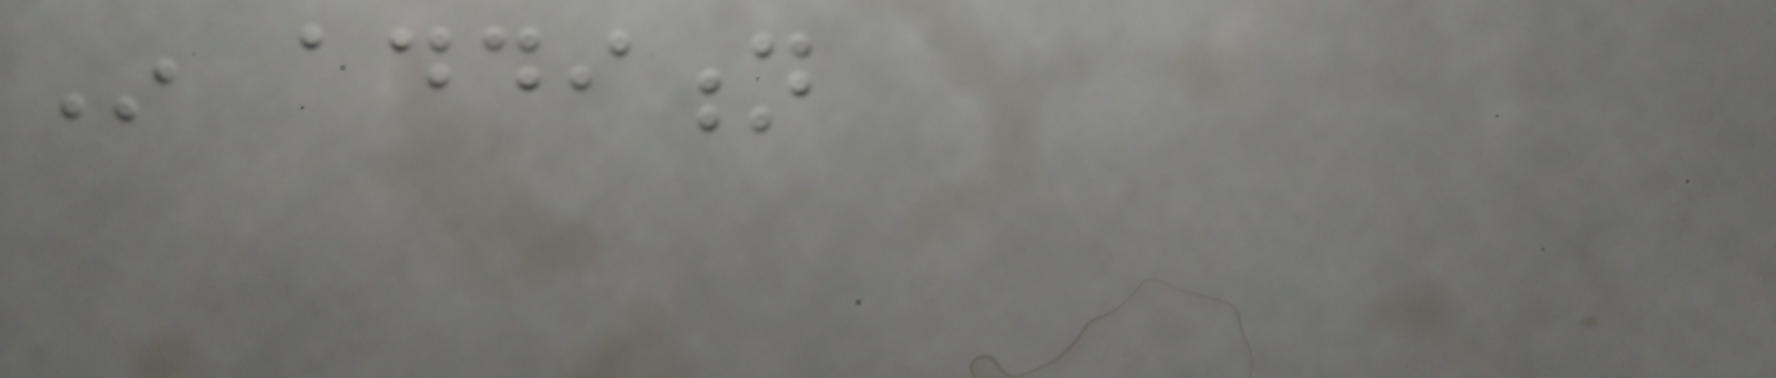In addition
